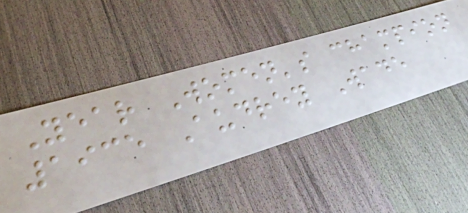Year Women's champion
1935 Audrey Wade
